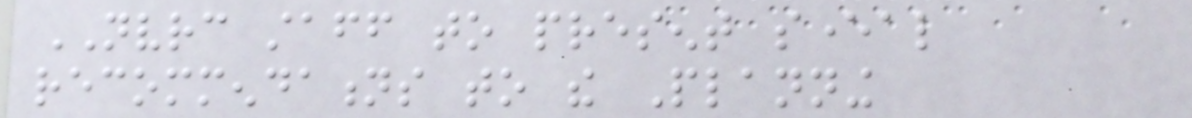NVRC staff to present several
recommendations to the Planning
